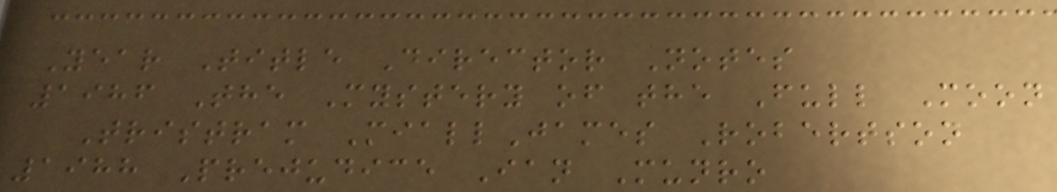Year Title Director Notes
1986 The Mystery of the Full Moon
Tristram MiallJames Robertson
1988 Prejudice Ian Munro
